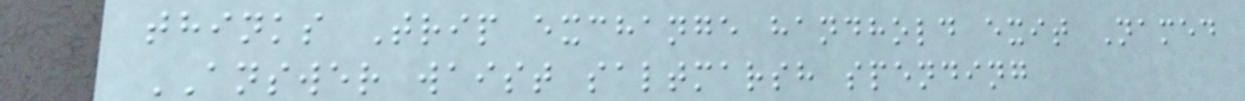thinks Trip exchange handhold exit Named
ANSWER waist saltmarsh spending
